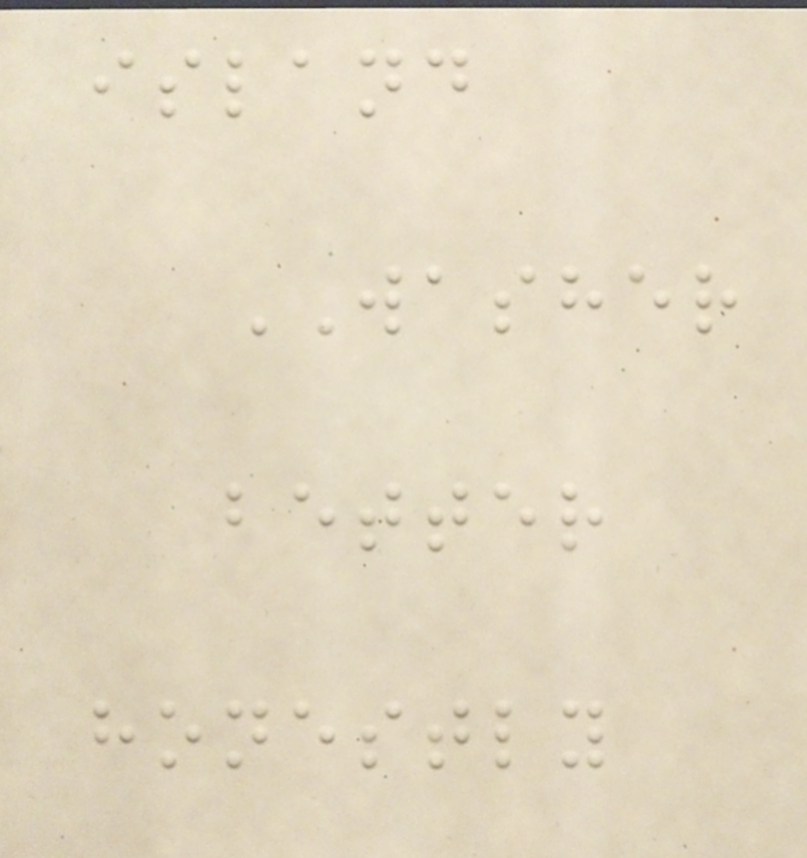island
WASHER
better
honestly
